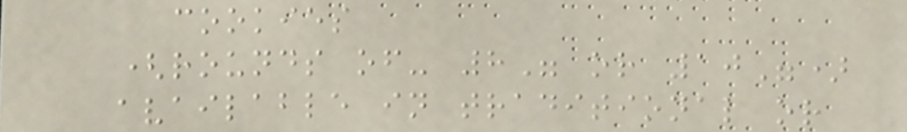cookies
(rounds of- 8" or 10")
available in traditional or
